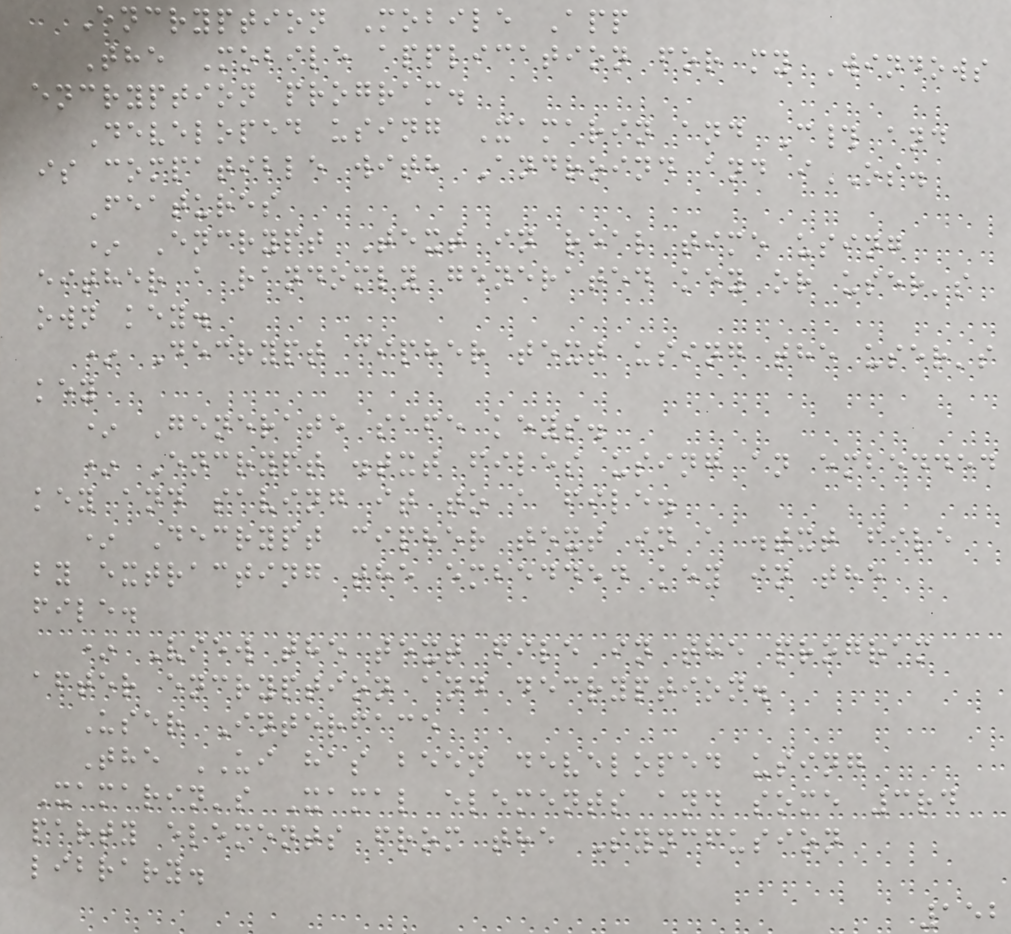Encryption Mobile App
The Mobile application for my Windows
encryption program.
Developed using Xamarin and C# and
is compatible with Androind and iOS.
Features
* Encrypt Text in real time using
either a randomly generated key or user's
own key.
* Decrypt cipher text using the user's
key
* Generate safe keys.
* Encrypt .txt files using an embedded
key and saving it to a file.
* Decrypt cipher text in a .txt file
by extracting the embedded key in the
file.
* View the text file in the program
after encryption and decryption.
User Interface
The UI has been developed using
Xamarin's Xamal elements and some 3rd
party elements from the Syncfusion
library.
152
